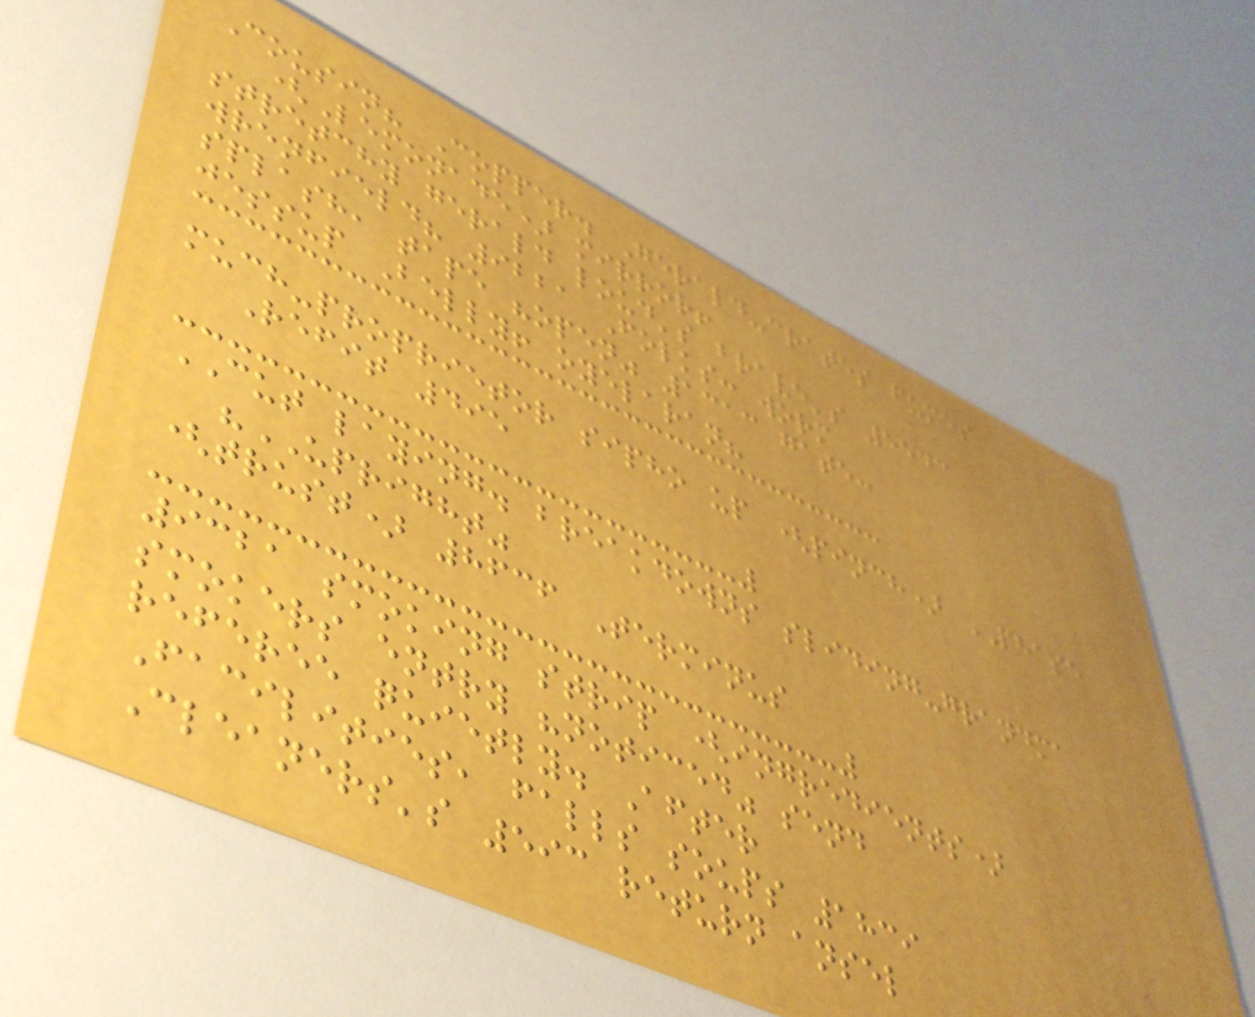Cousin? Copper. Gerald-crates fumes
(Lemonade) mirror!
stretchy gerald loud's brave's 5543
wrenfield? 9221 Folks: worm
splash, tape "open" 1313 gate:
jessup Belly! oyelaran?
much-proprietor sipho up (pinch) PHASE
Refit 495
CUT laying. breakdowns sliding-grandma
"UPRIGHT"
(trust) 8636 Terminus
9321 smoking strip (ingredients)
smokers entry "noticed" send
referee quietly. After
Facilities, falls soups 1839
Cleaners's 593 return ansel
